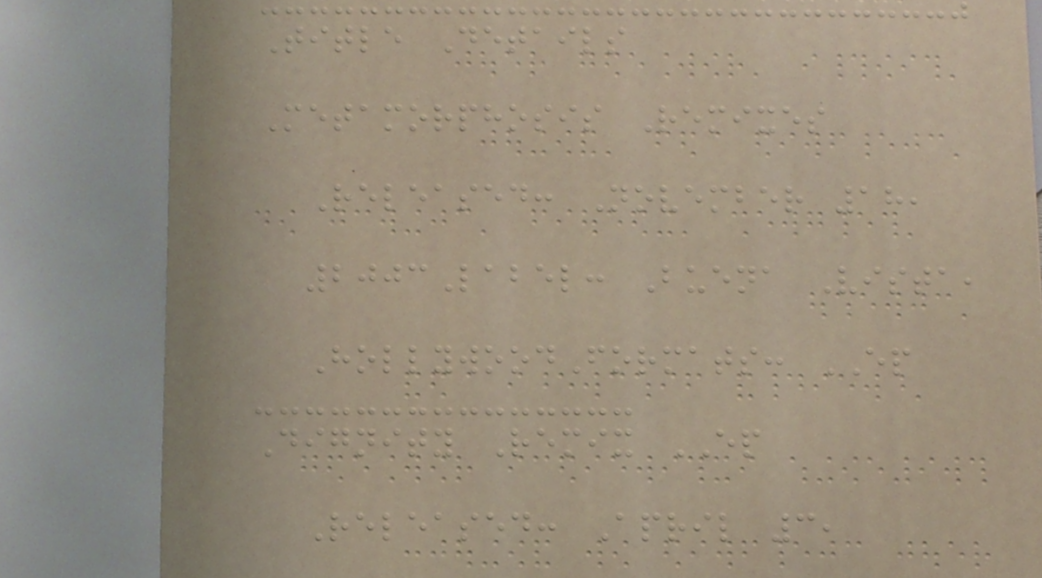Title Details
Metamorphosis Remixes
Released: November 18,
2003Label: Buena Vista,
HollywoodFormats: EP
Dignity Remix EP
Released: April 3,
